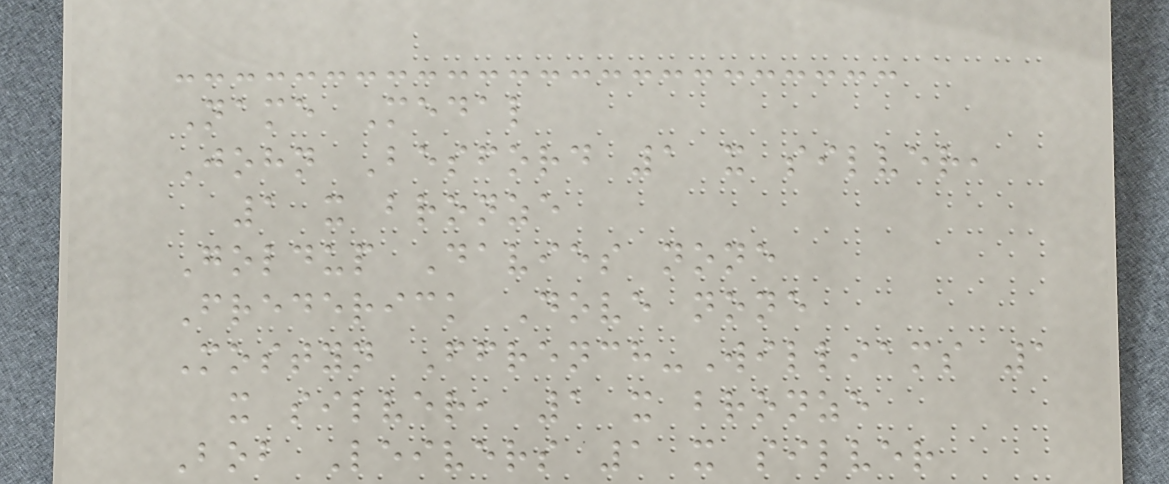Name Medal
John Besford 1 x silver,
1 x bronze
Goldup Davies none
Frederick Dove none
Mostyn Ffrench-Williams 1
x silver, 1 x bronze
Bob Leivers 1 x silver
